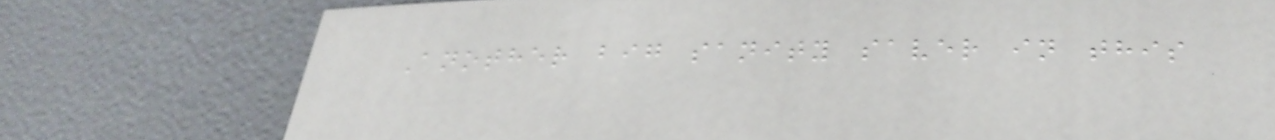Another big sanity saver in this
